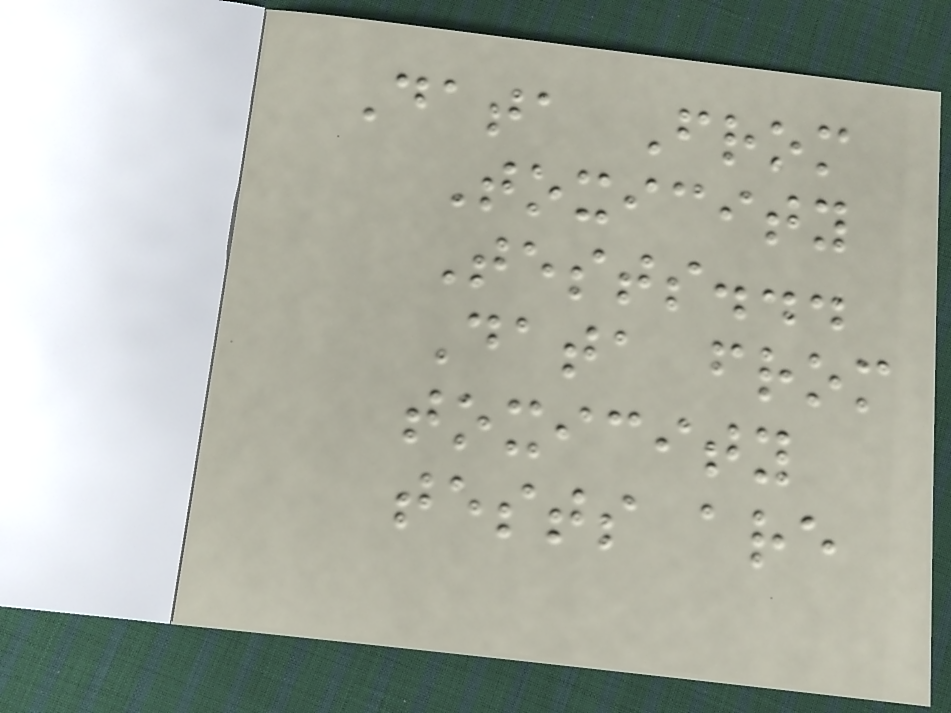Data From
Toxicity
Tests...
Data from
toxicity
tests are
